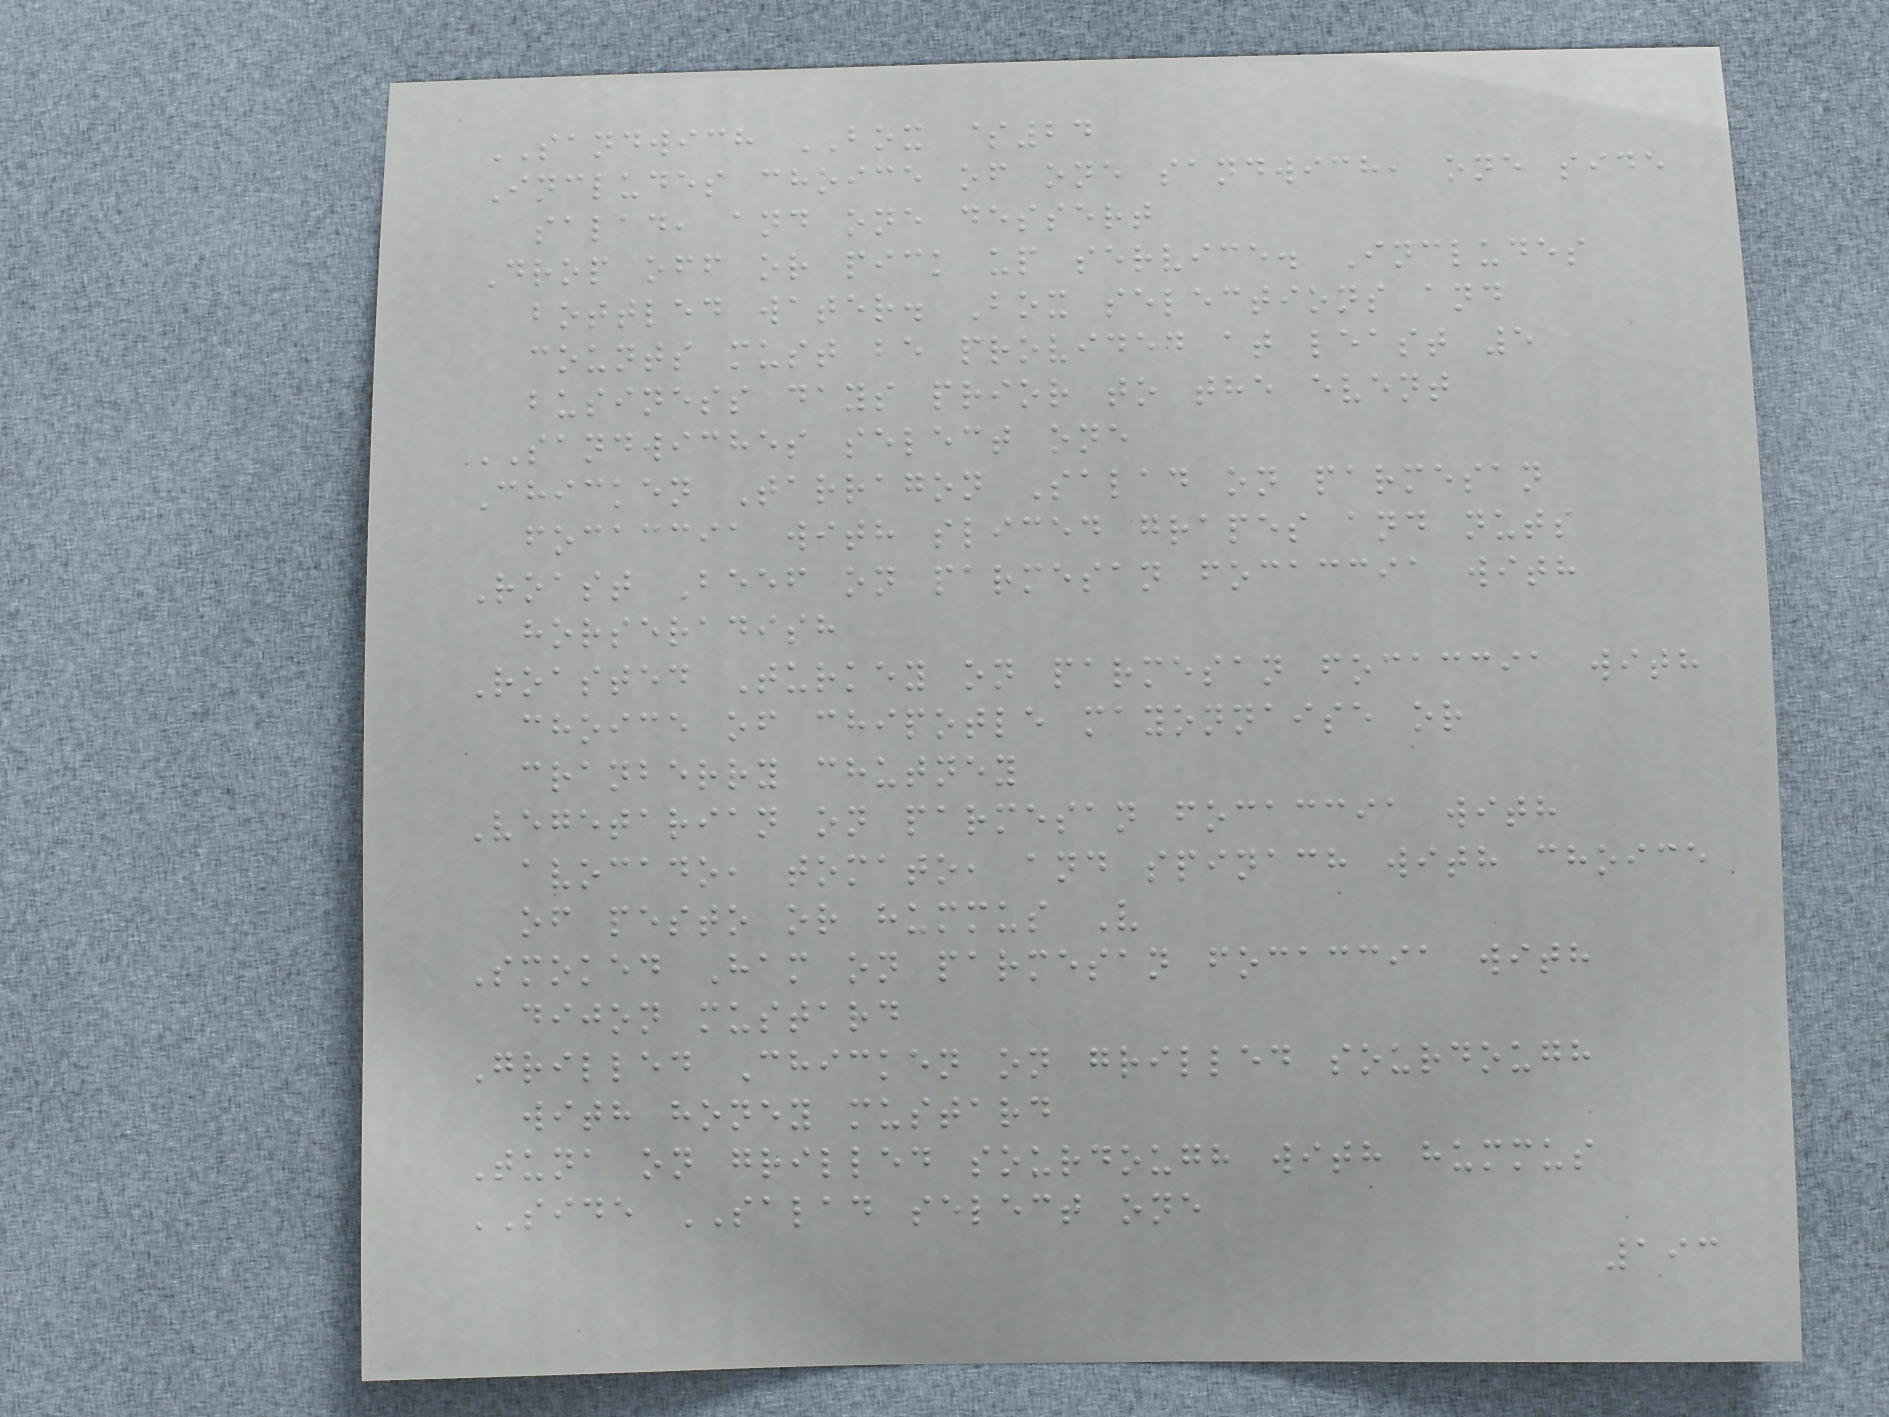SANDWICH BOX $24
Includes choice of one sandwich, one side
salad, and one dessert
Drop off or pick up service. Includes
bottled water. Box selections and
counts must be provided at least 5
business days prior to the event
SANDWICHES select one
Chicken Tarragon Salad on parmesan
focaccia with sliced grapes and nuts
Roast Beef on parmesan focaccia with
horseradish
Roasted Turkey on parmesan focaccia with
choice of chipotle mayonnaise or
cranberry chutney
Vegetarian on parmesan focaccia with
avocado, tomato, and spinach with choice
of pesto or hummus V
Smoked Ham on parmesan focaccia with
dijon mustard
Grilled Chicken on grilled sourdough
with honey mustard
Tuna on grilled sourdough with hummus
SIDE SALAD select one
193
